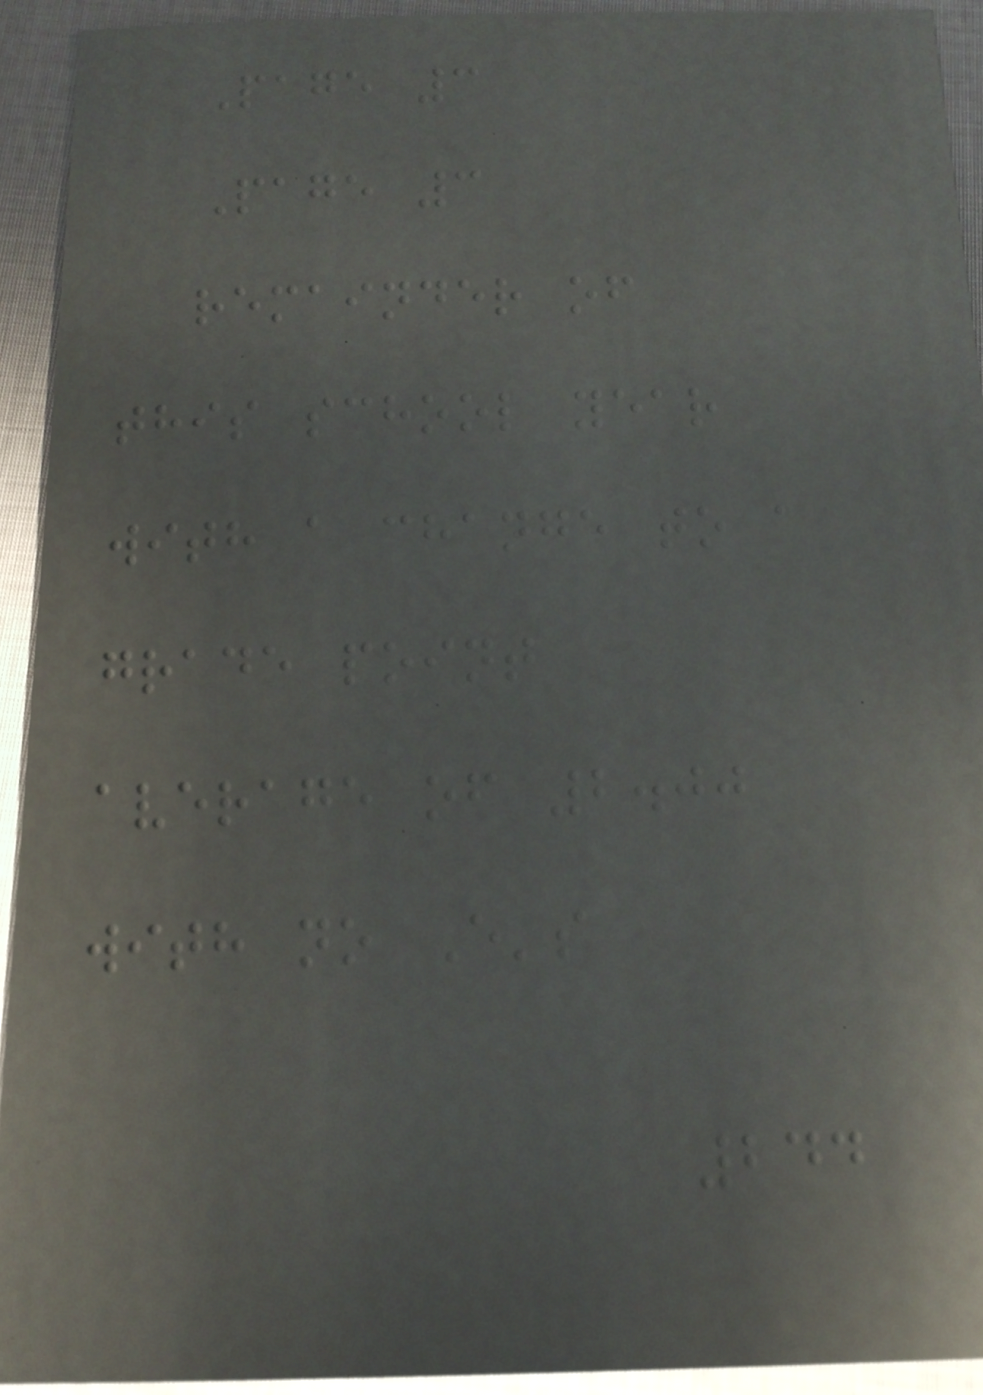Page 3
Page 3
remainder of
this school year
with a change to a
grade point
average of 2.00
with no E's
244
